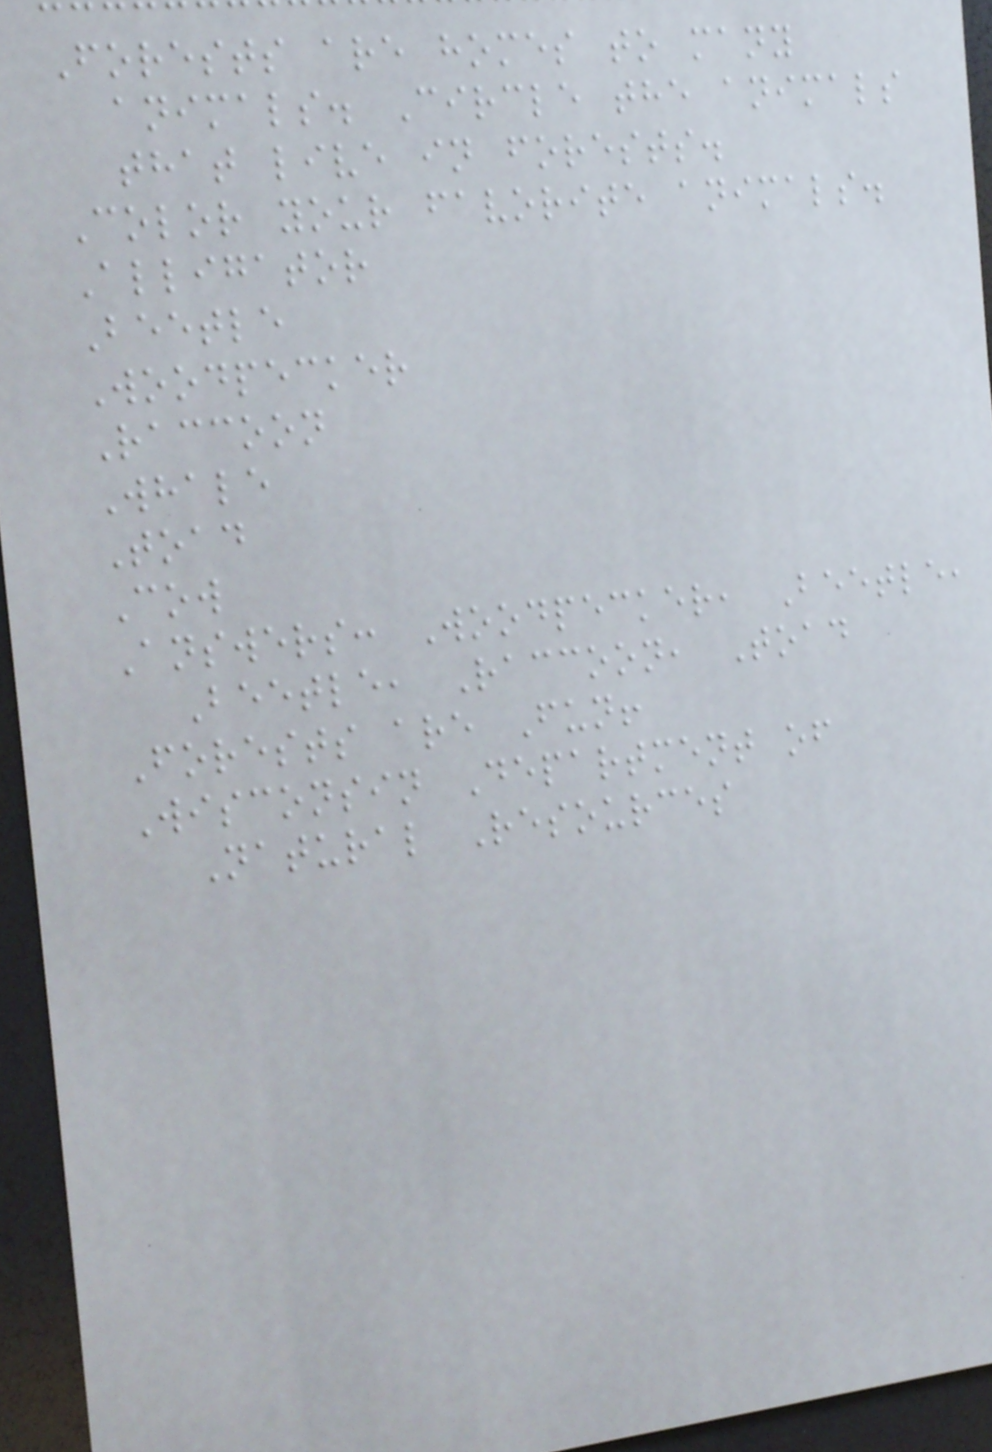Forests are homes to many
animals. Circle the animals
that live in forests.
Color your favorite animals.
Alligator
Beetle
Woodpecker
Raccoon
Whale
Toad
Cow
Answers: Woodpecker, Beetle,
Beetle, Raccoon, Toad
Forests are Fun!
Wisconsin Department of
Natural Resources
